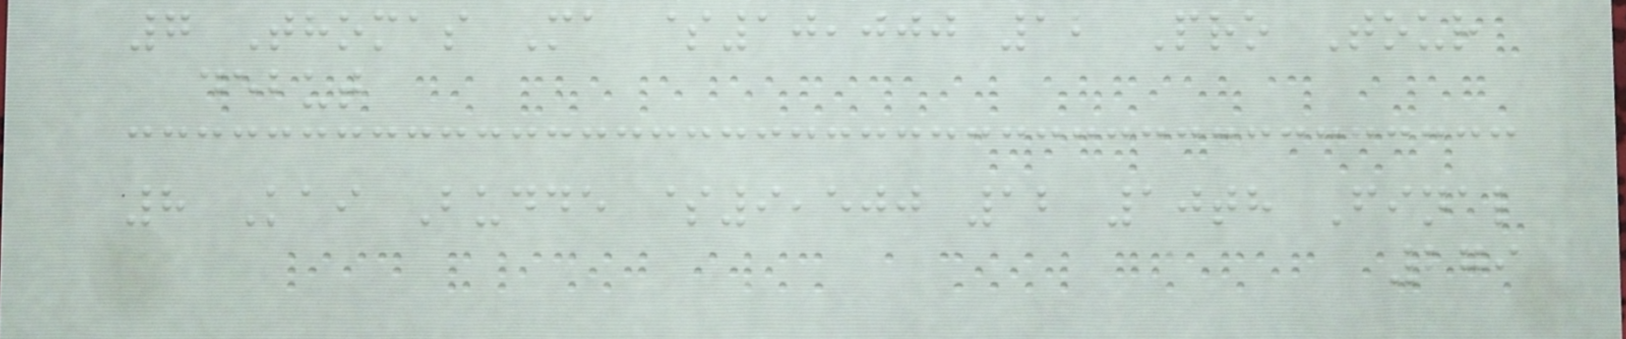7 Thomas Ma $10,000 12 Pro Tour
debut
8 Kai Budde $9,500 12 10th Final
279
